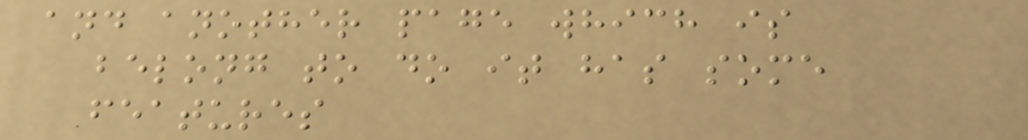and another page which is
belong to do it has some
features
